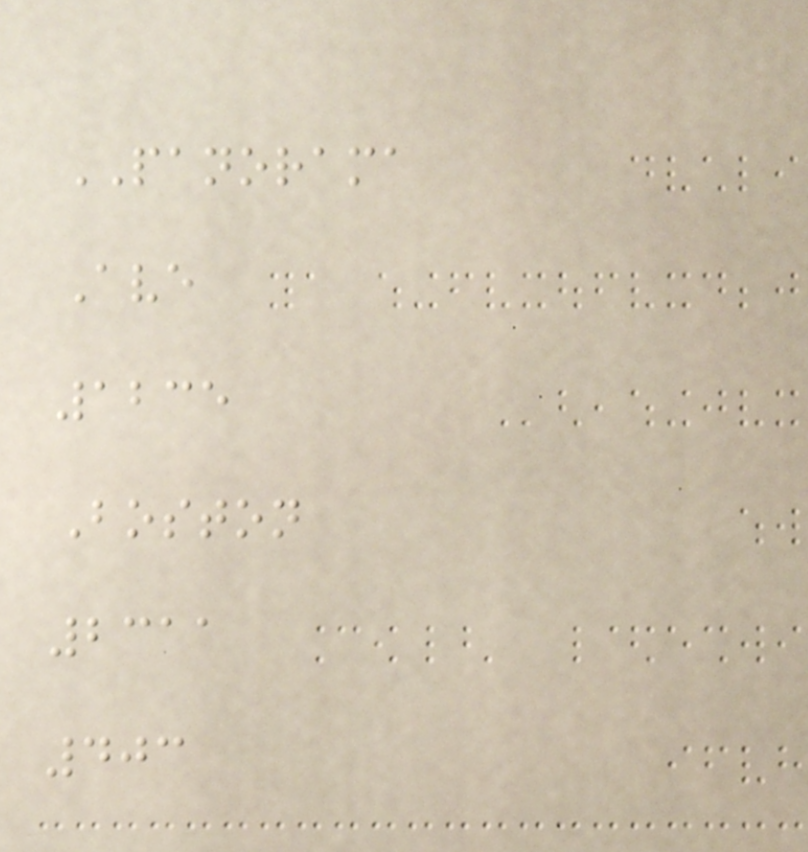PANORAMA
Ave
1235
Boston
2311
403
